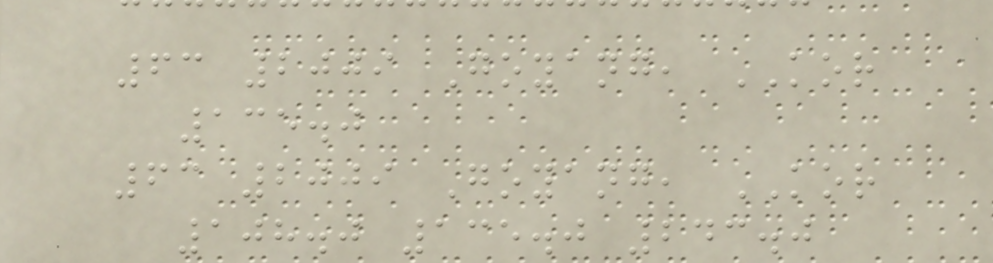63 2009 Goyang, KOR
135.0
63 2009 Goyang, KOR
108.0 135.0 243.0
